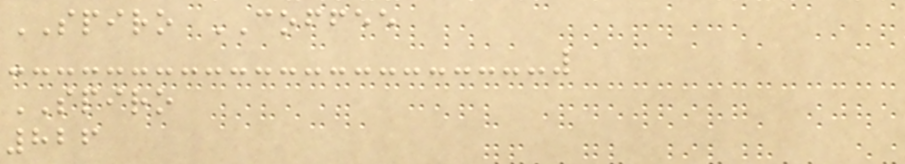SPIRO COFFEE
SPIRO
826
